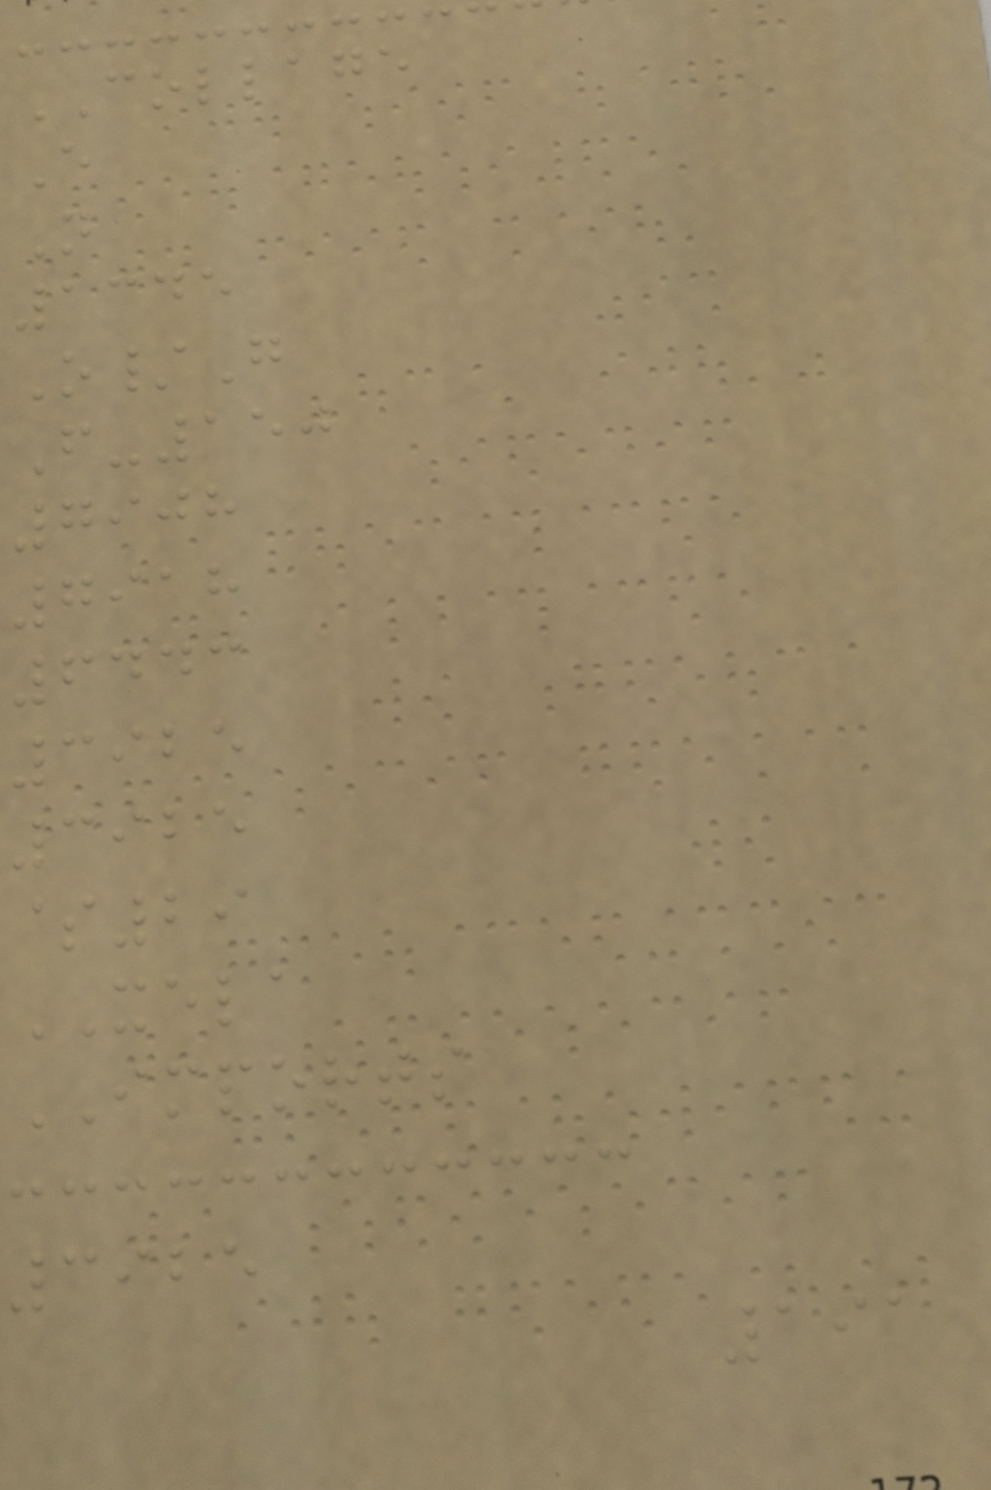COLLAGE
E
N
1345
O/G
F-150
7908
7918
6443
3925
3925
$29
XELA
IMPORTS
3925
191
